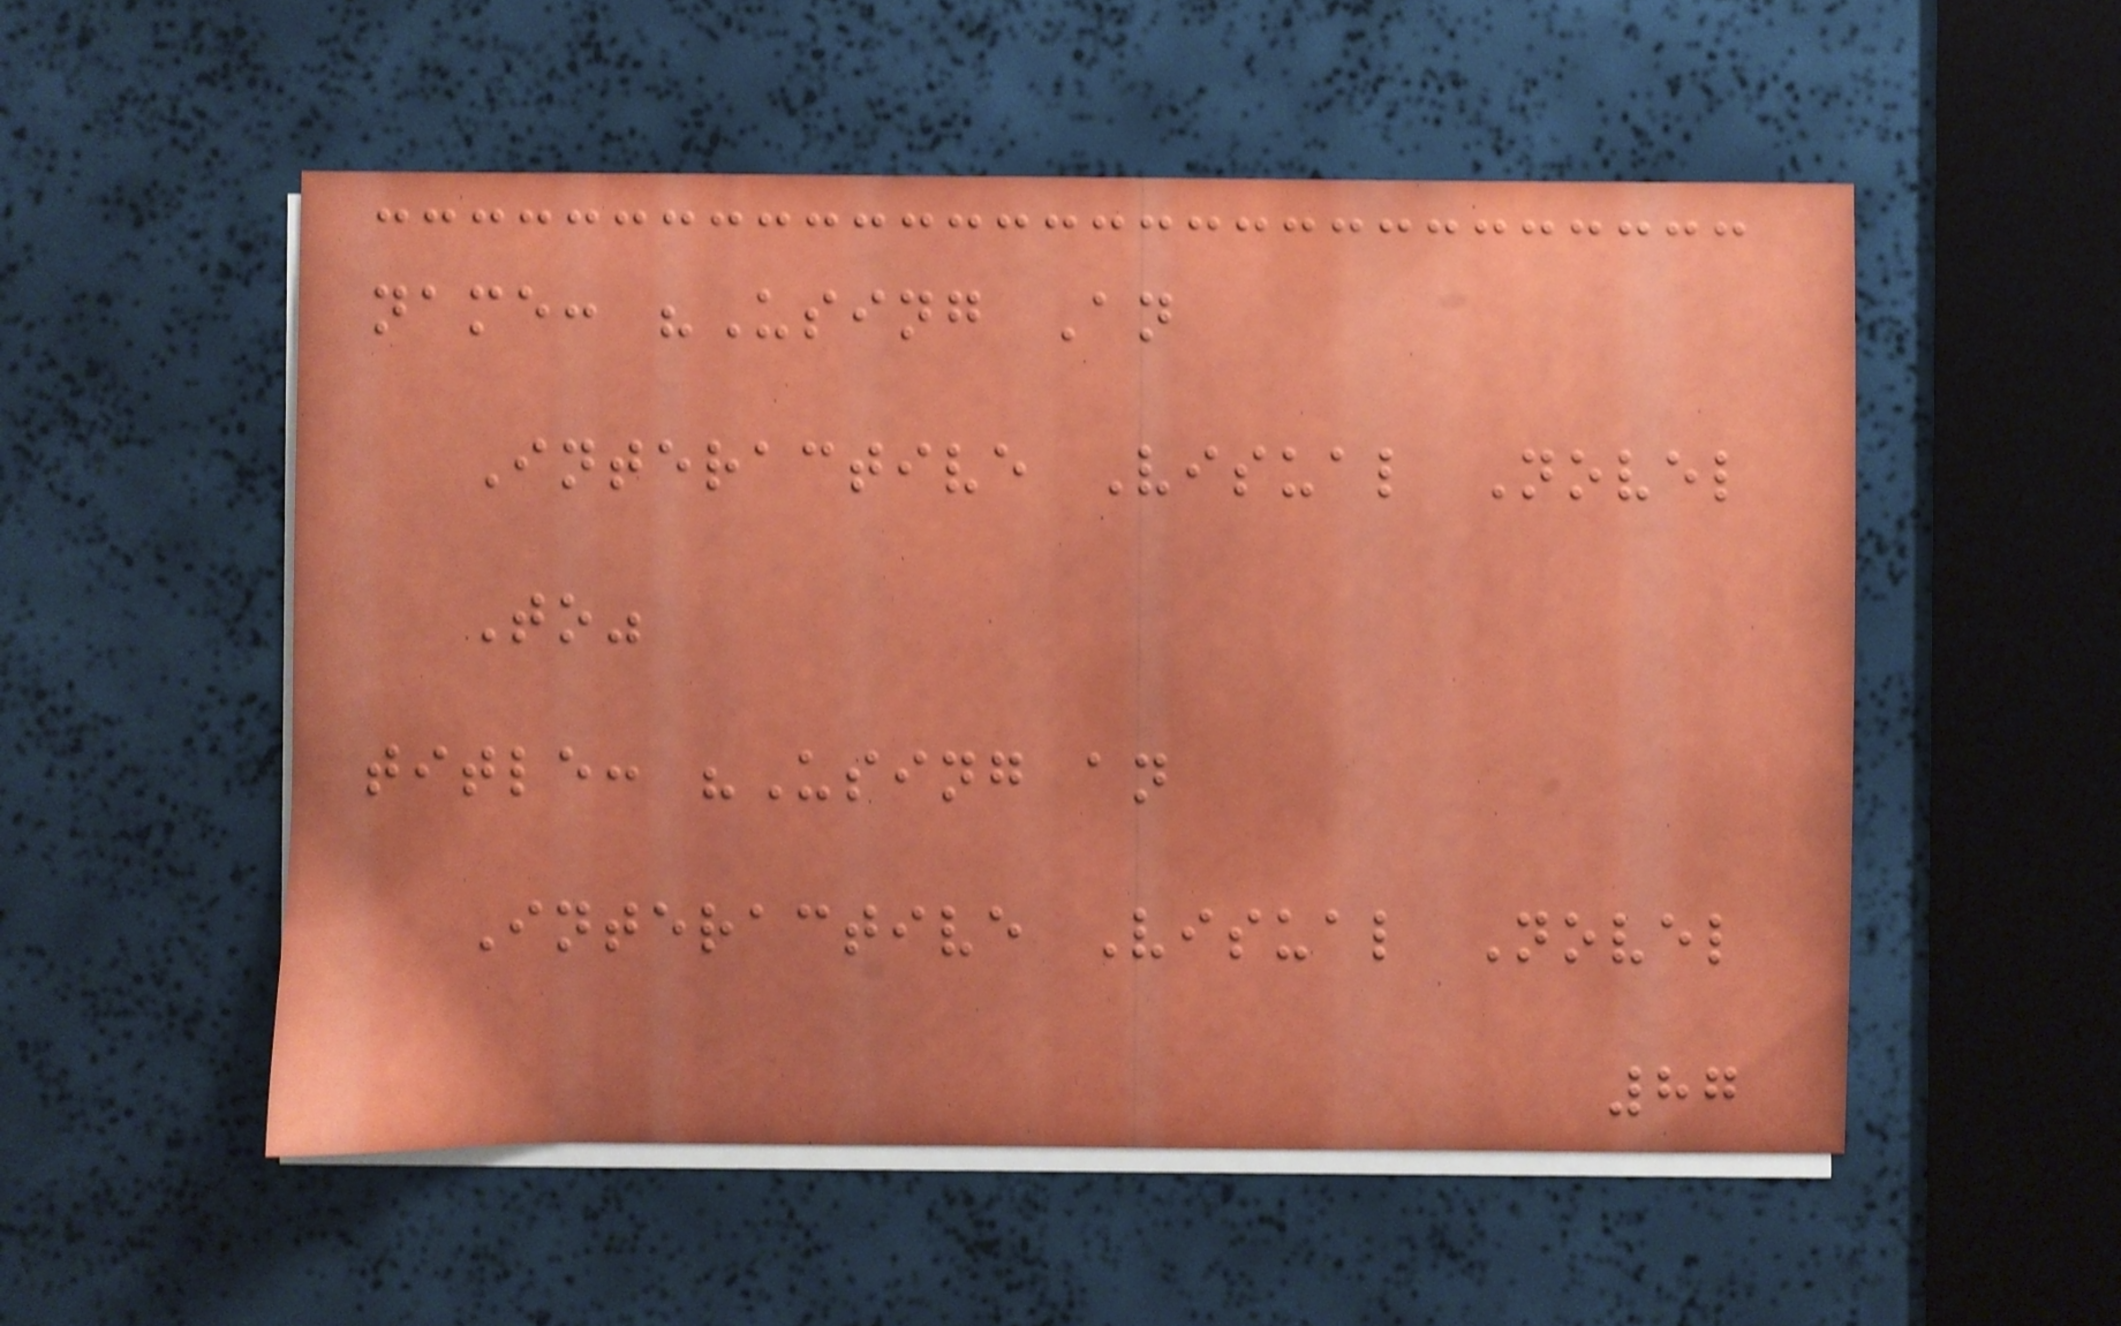name: "Using An
Interactive Visual Novel
To"
title: "Using an
Interactive Visual Novel
87
